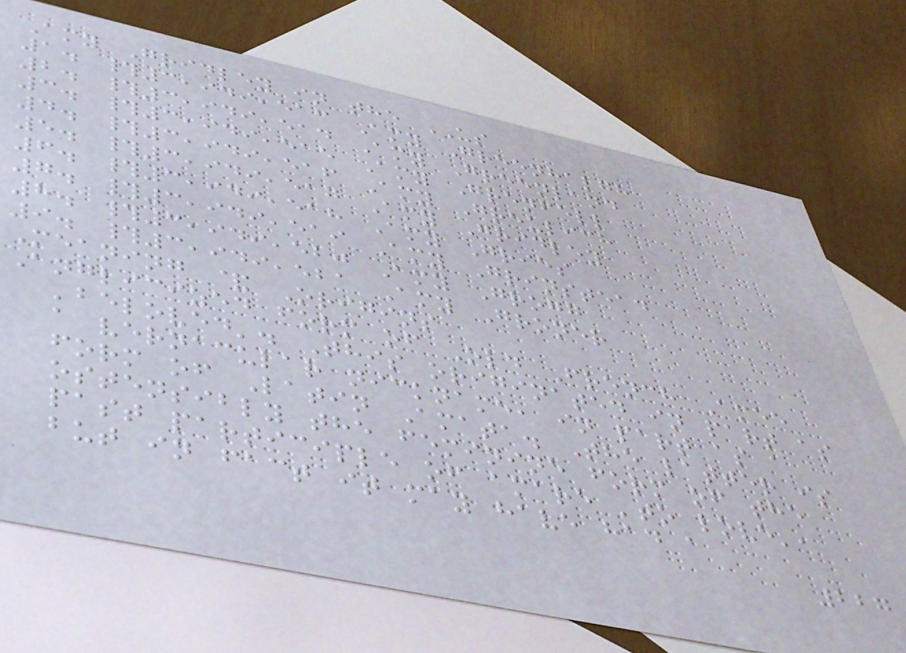Amy Gridley in the US
1. #3,949,513 Amy Greenhalgh
2. #3,949,514 Amy Greenland
3. #3,949,515 Amy Grenfell
4. #3,949,516 Amy Greulich
5. #3,949,517 Amy Gridley
6. #3,949,518 Amy Gries
7. #3,949,519 Amy Grinstead
8. #3,949,520 Amy Grogg
9. #3,949,521 Amy Groner
Meaning & Origins
Anglicized form of Old French Amee
'beloved'. This originated in part as
a vernacular nickname, in part as a
form of Latin Amata. The latter is
ostensibly the feminine form of the
past participle of amare 'to love',
but in fact it may have had a
227
